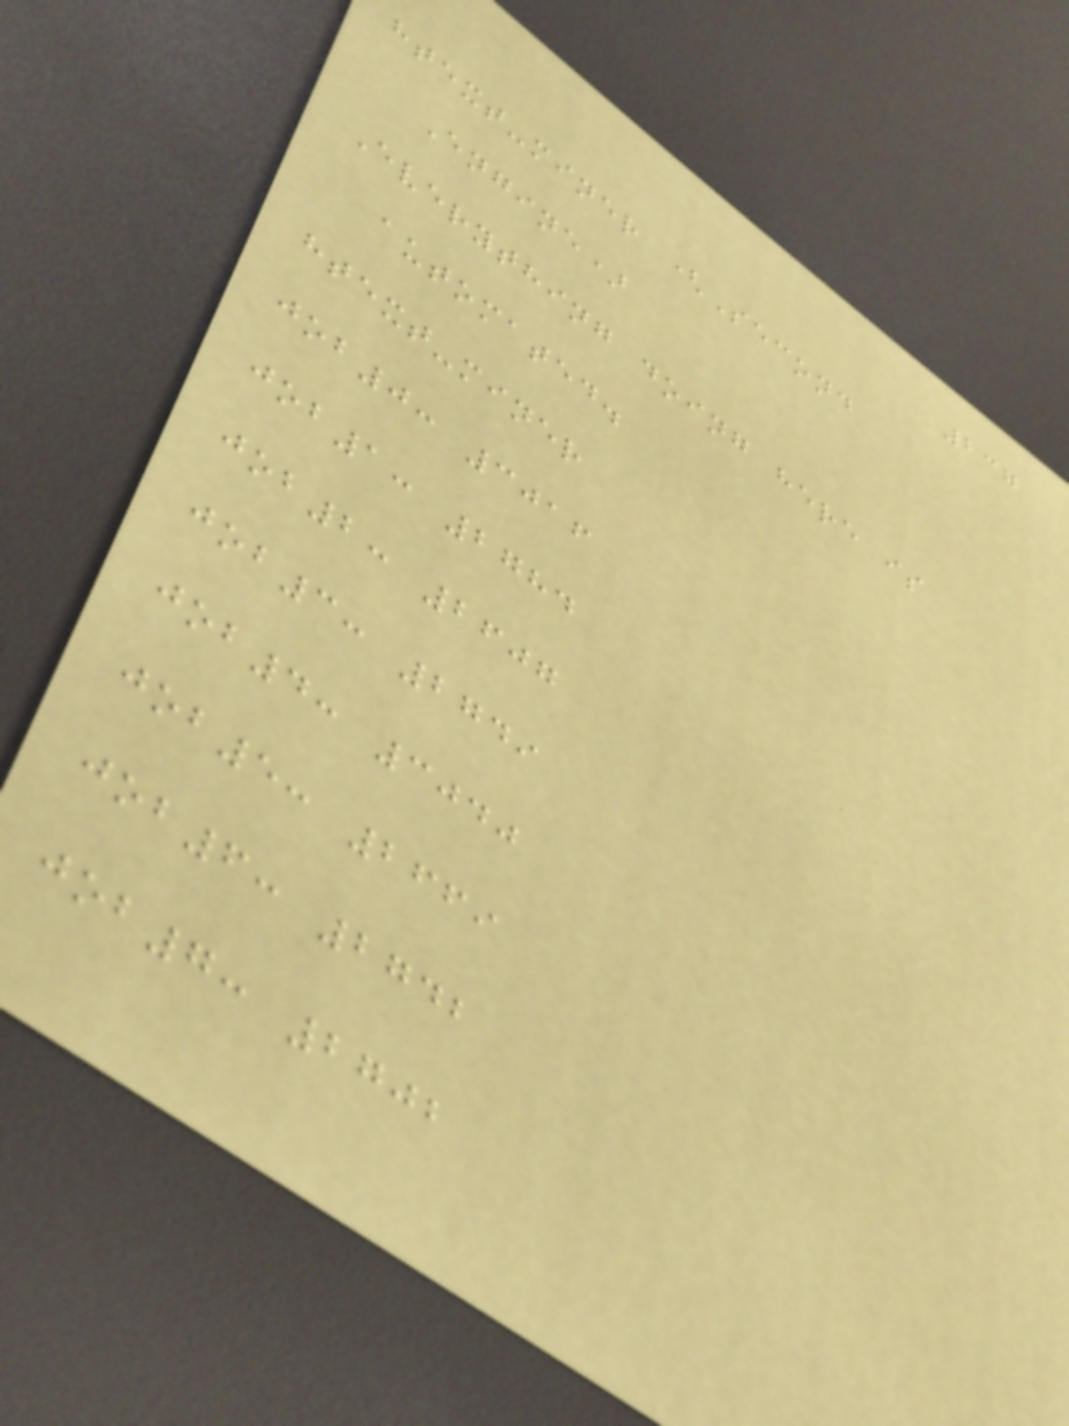237
htext-miner (Second
Engine)
Everything doing here is
automated.
htext-miner
job0: 3016
job1: 2784
job2: 2607
job3: 2749
job4: 3040
job5: 2669
job6: 2742
job7: 2702
